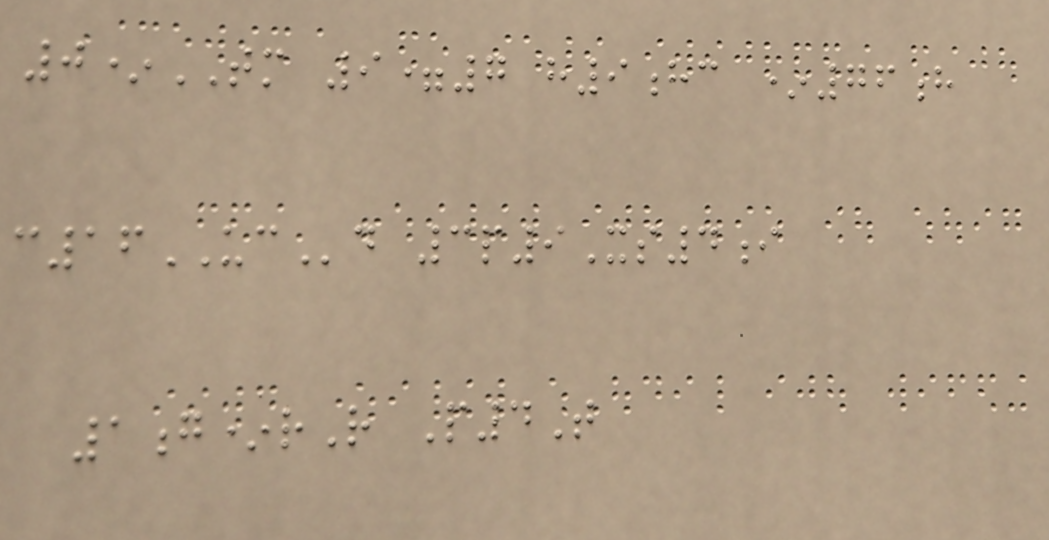0*TM 9=7 h9hc *76h
c16UCd 3p9Xs4i
1g*rR P4T
